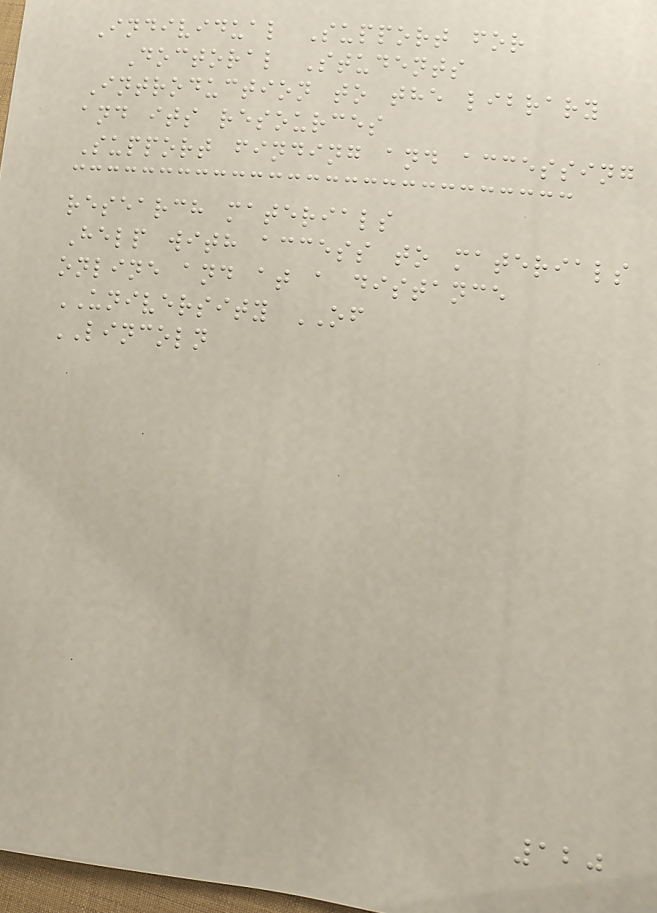Individual Support for
Doctoral Students
Introduction to the library
and its resources
Support finding and accessing
research materials
Help with access to materials
online and at a distance
UNIVERSITY OF
LINCOLN
120
